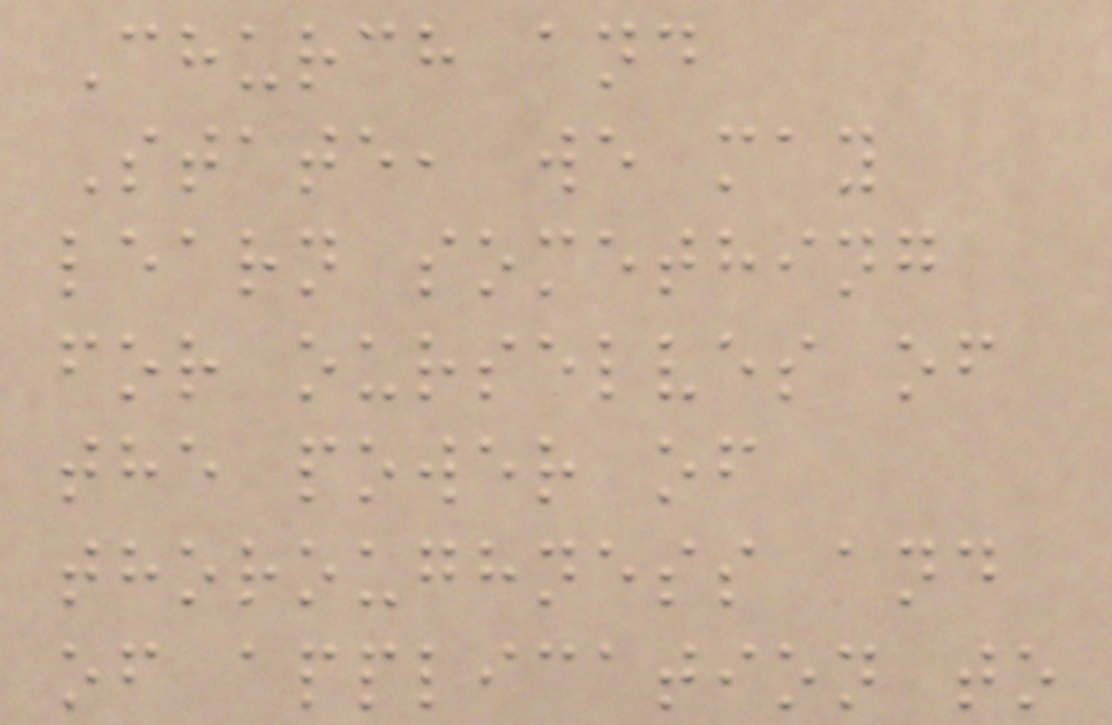Church and
State, we may
learn something
for ourselves of
the power of
thoroughness and
of application to
